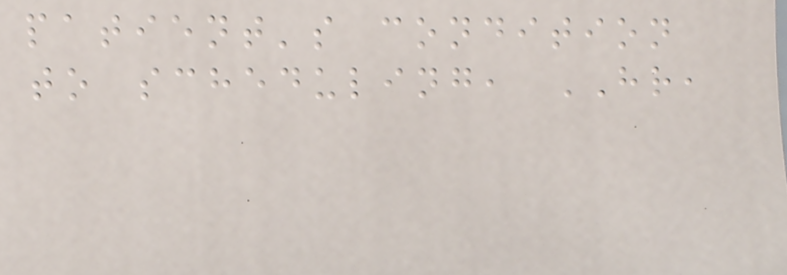patient's condition
to scheduling, HR,
